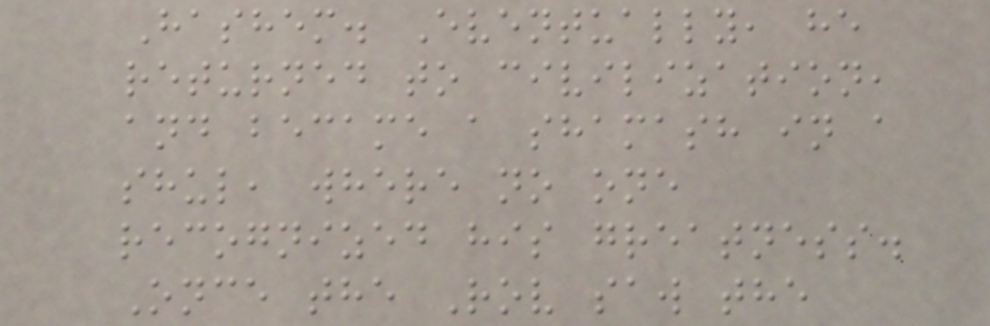Hashem. Eventually, he
returned to civilization,
and became a shamash in a
shul, where no one
recognized his greatness.
Once the Rov saw the
